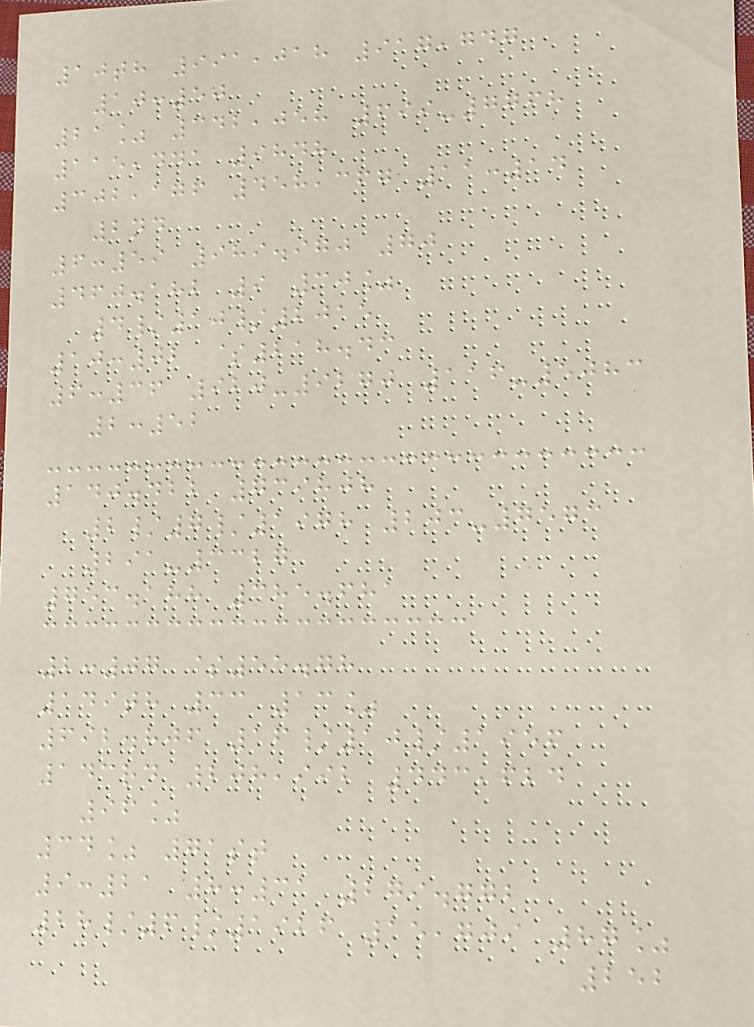10th 991,018 917,747
10:50
21% 342,058 699-7768
115,441 9848
302,176 458,367 11:14
2nd
6:59 989.970 70
460.182 9 30%
4/10/2015
10:02 $218.43
6:36 920-9270 116-5083
2:52
140.422 739808
2/7/1978 203-7573
291-3327
753.188 385.681
2:07 $55.78
149th 33 13%
692.806 16/10/1956
143rd 208,992 443,624
96%
34% 71st
9:21 8:31 279.772
28/6/1926 15,709 87%
252
